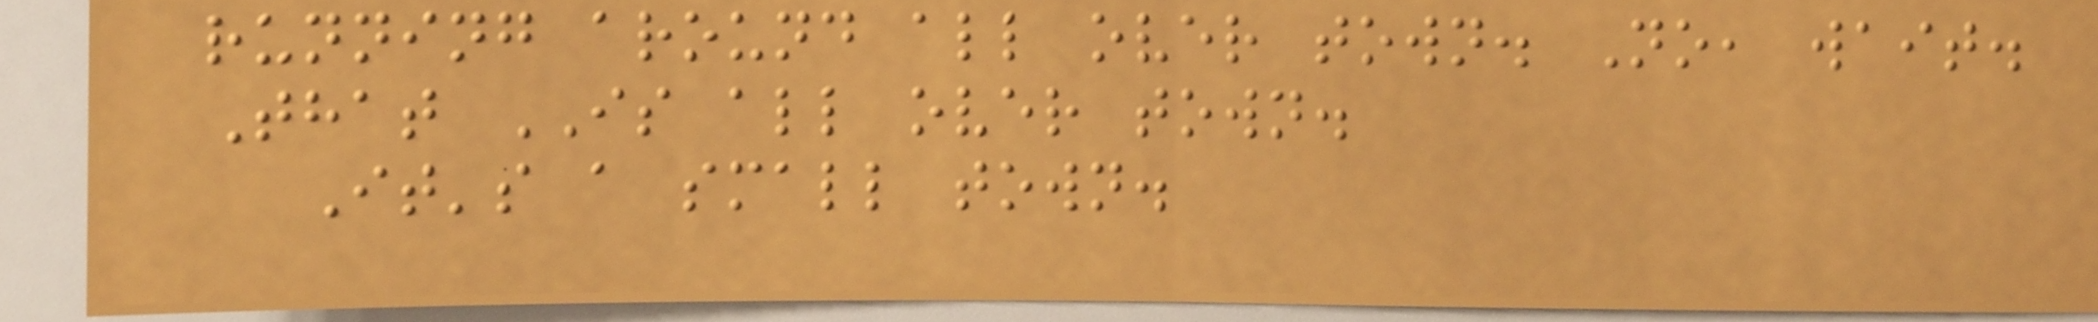running around all over town. No, wait.
That IS all over town.
It's a small town.
